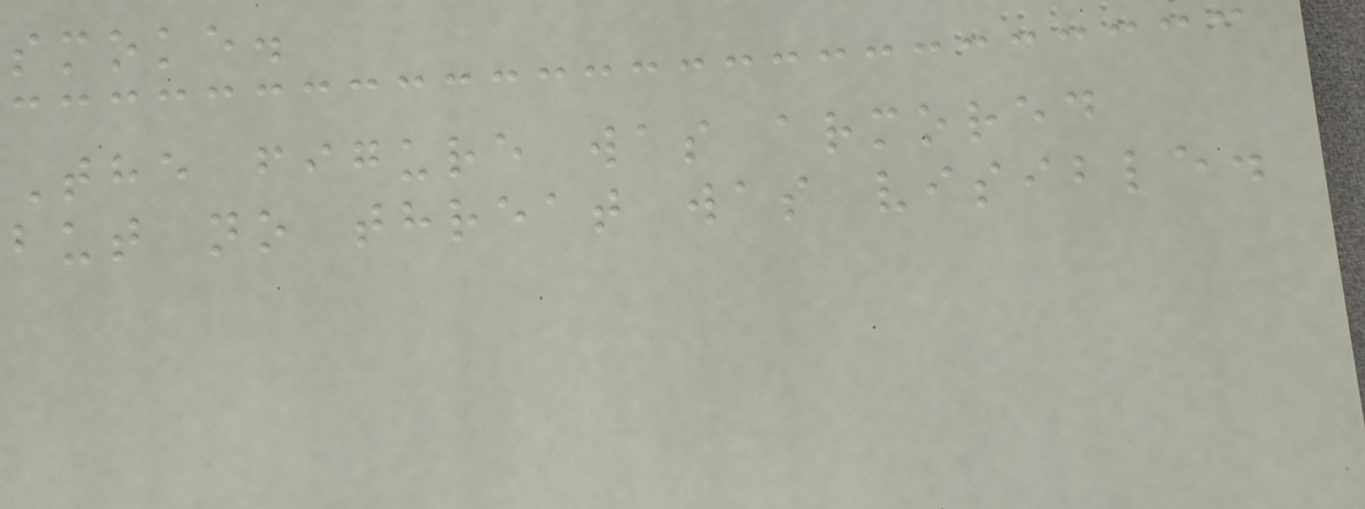smoke.
The figure was armored
but no threat was visible.
